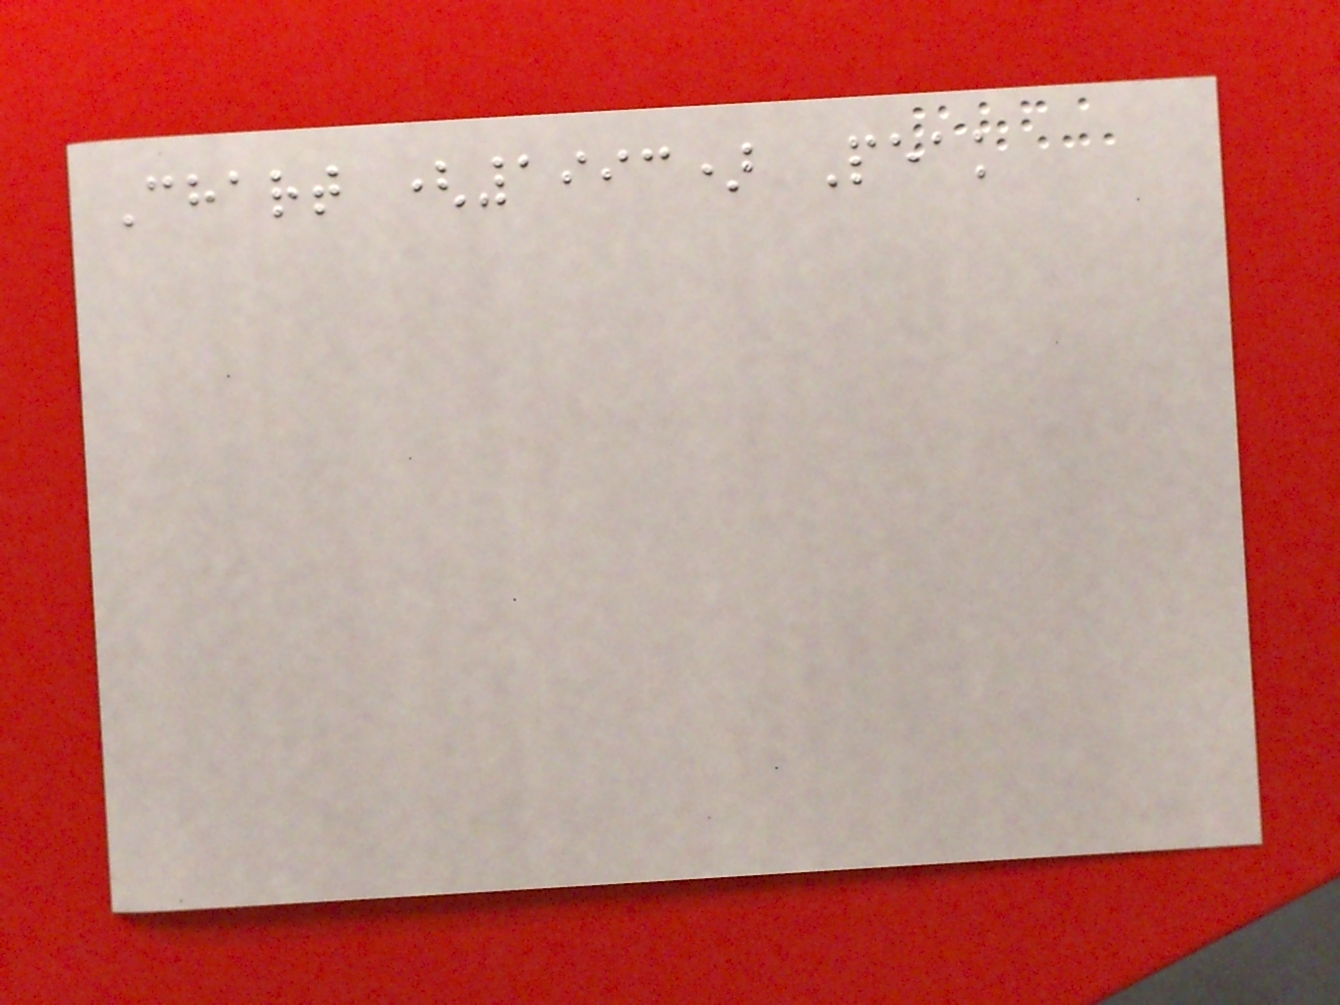Chart (1993) Peak
